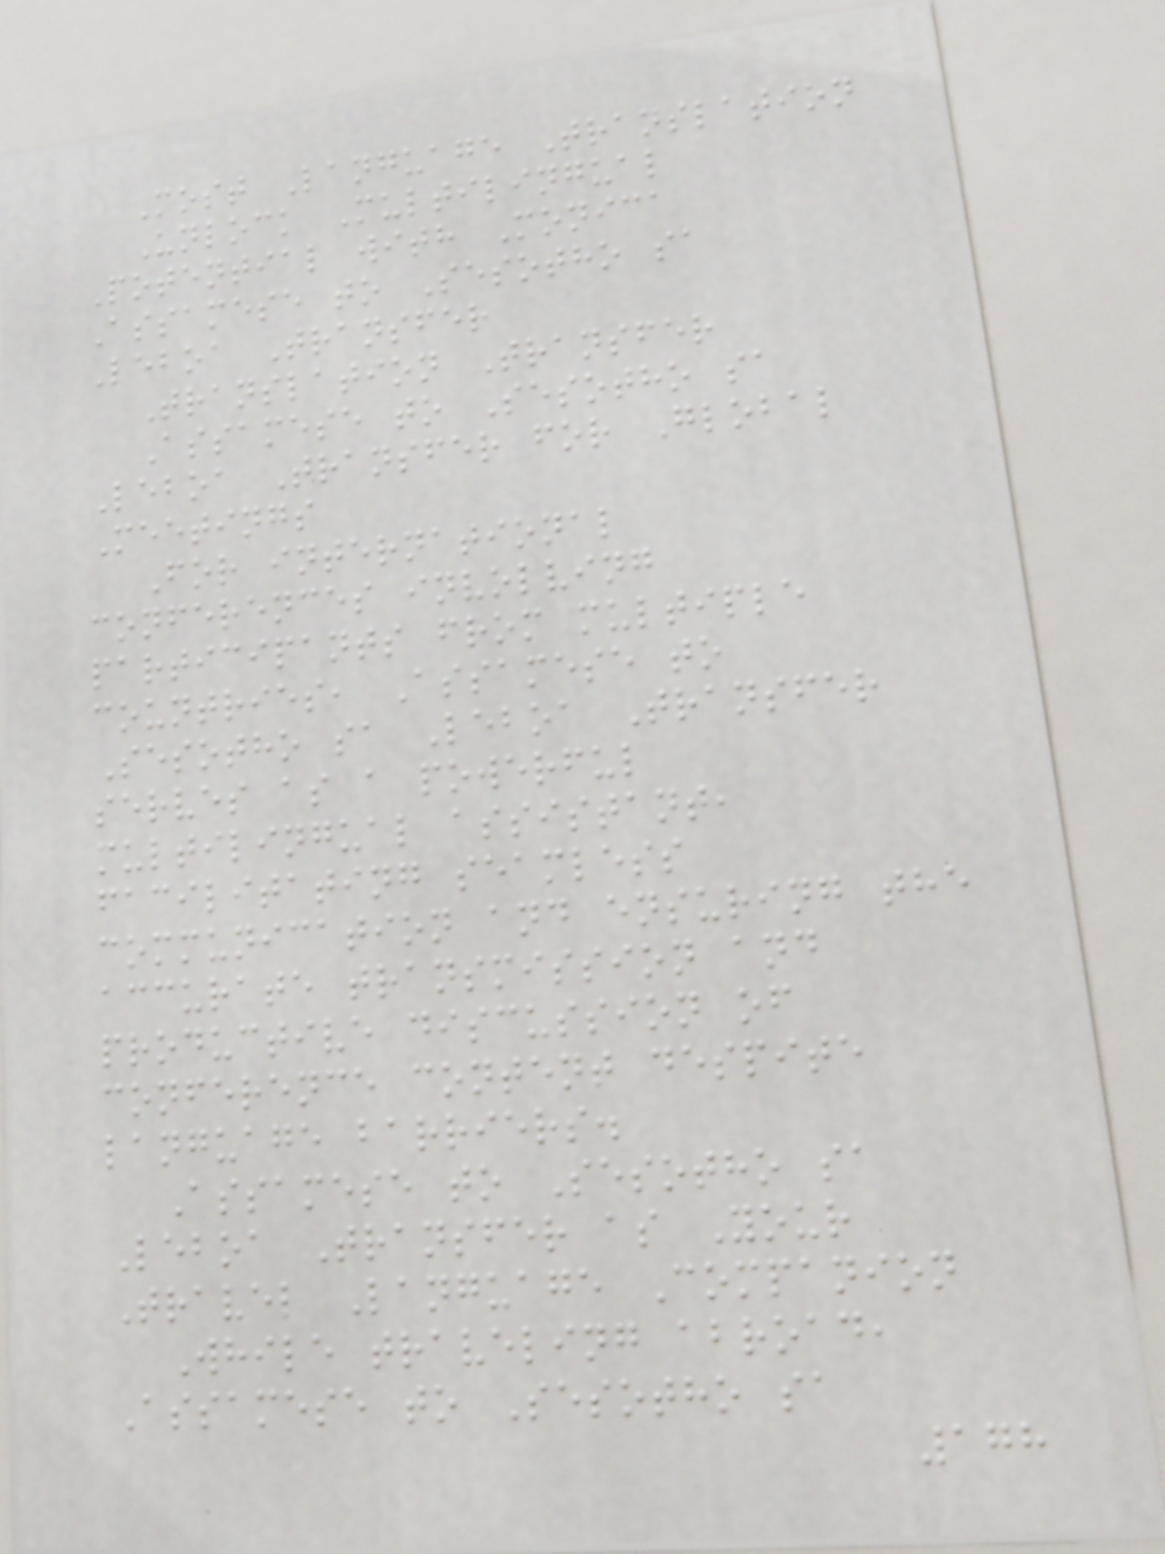Most Language Translation
Unlock Multilingual
Potential with Monica
Assamese to Sesotho sa
Leboa Transfer
Translation Transfer
Assamese to Sesotho sa
Leboa Transfer for Global
Meetings
For international
conferences involving
participants from multiple
countries, Assamese to
Sesotho sa Leboa Transfer
serves as a powerful
multilingual assistant,
facilitating seamless
communication and ensuring the
accurate transmission and
productive discussion of
conference content despite
language barriers.
Assamese to Sesotho sa
Leboa Transfer as Your
Travel Language Companion
While traveling abroad,
Assamese to Sesotho sa
178
